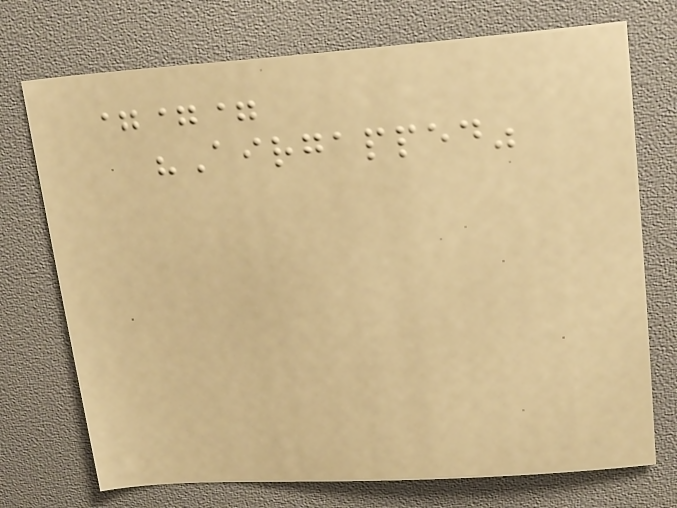===
"Airgapped"
